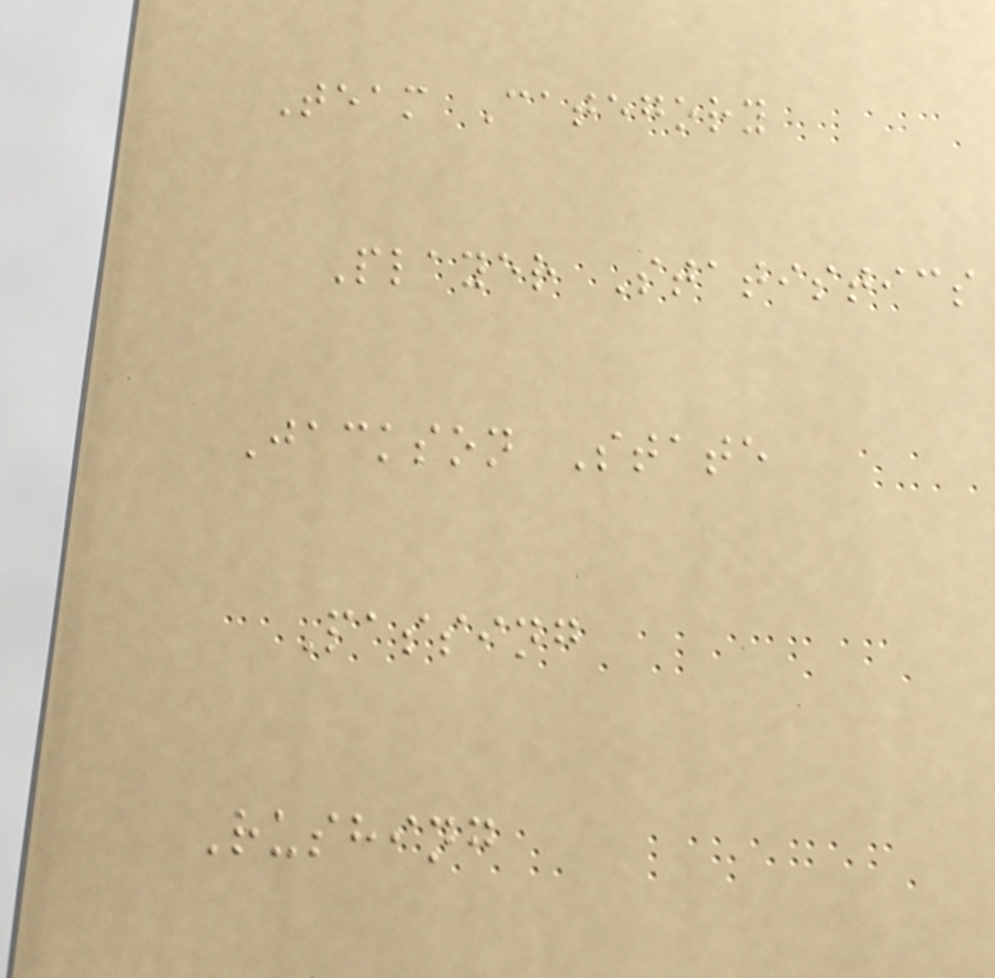Team Category
Player Statistics
Jackson State
Passing
Rushing
